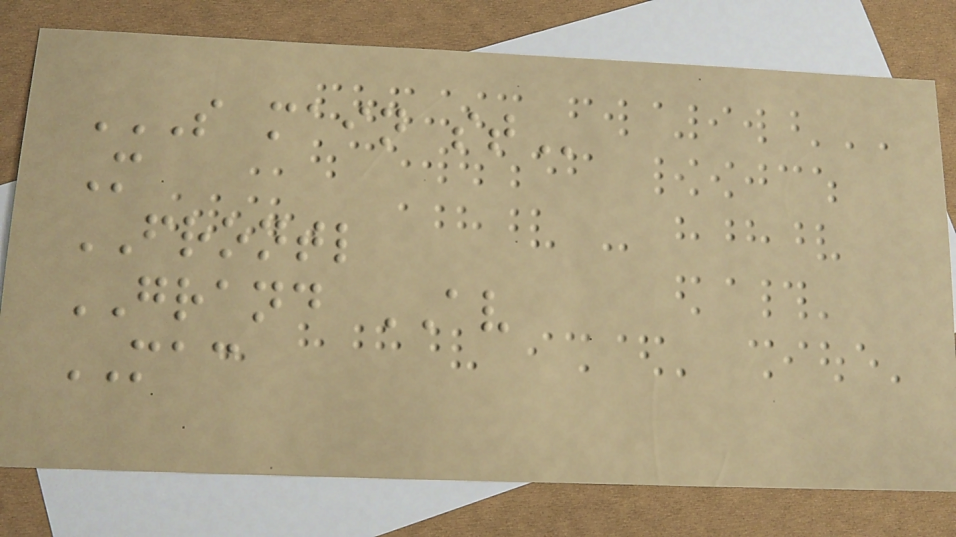S MAIN ST
M
FRONTL
GRAND AV
MAC
